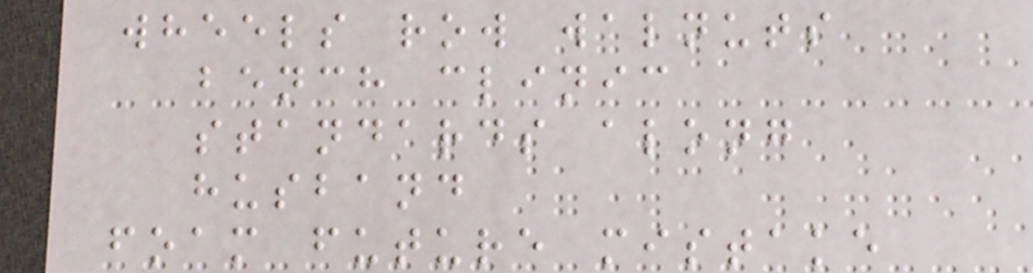wheels row walnuts
bench clinic
standards along
husband
foam future mistake
